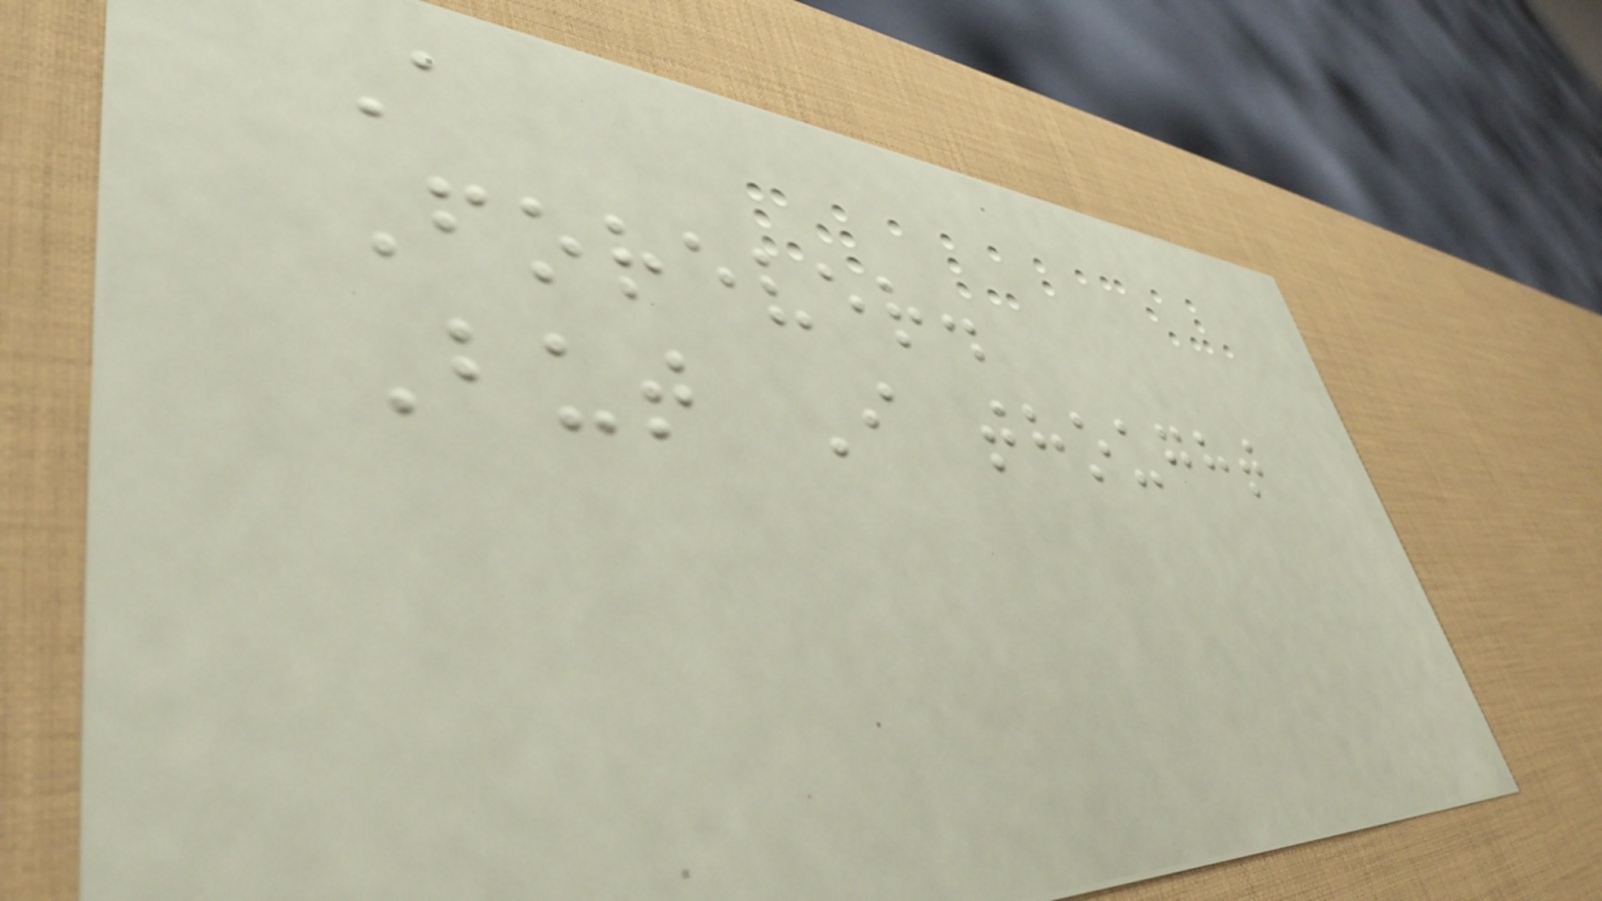A
Forever.
But I thought
